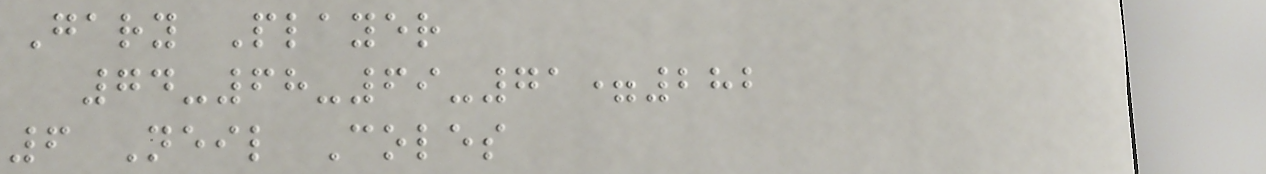Gary Player
74-68-69-71=282
6 Neil Coles
